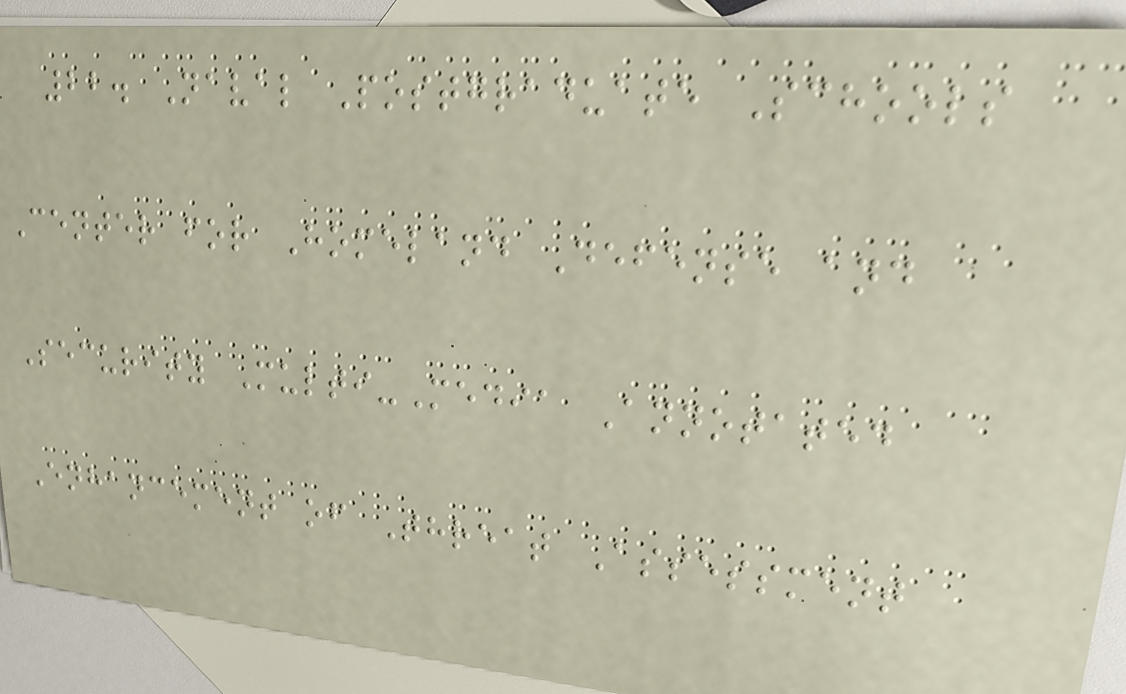22. Naval Postgraduate Schools
Center for Homeland Defense and
Security Multi-Media Annotated
Enhancement of Threat Assessment
